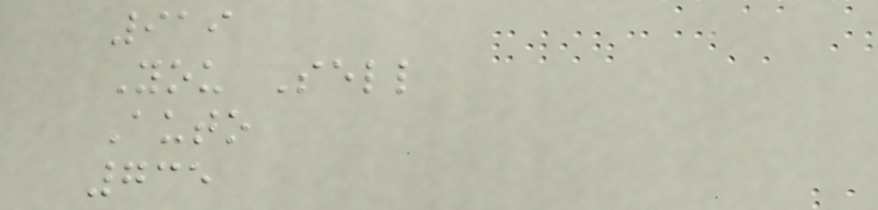919
You Sell
Auto
735
